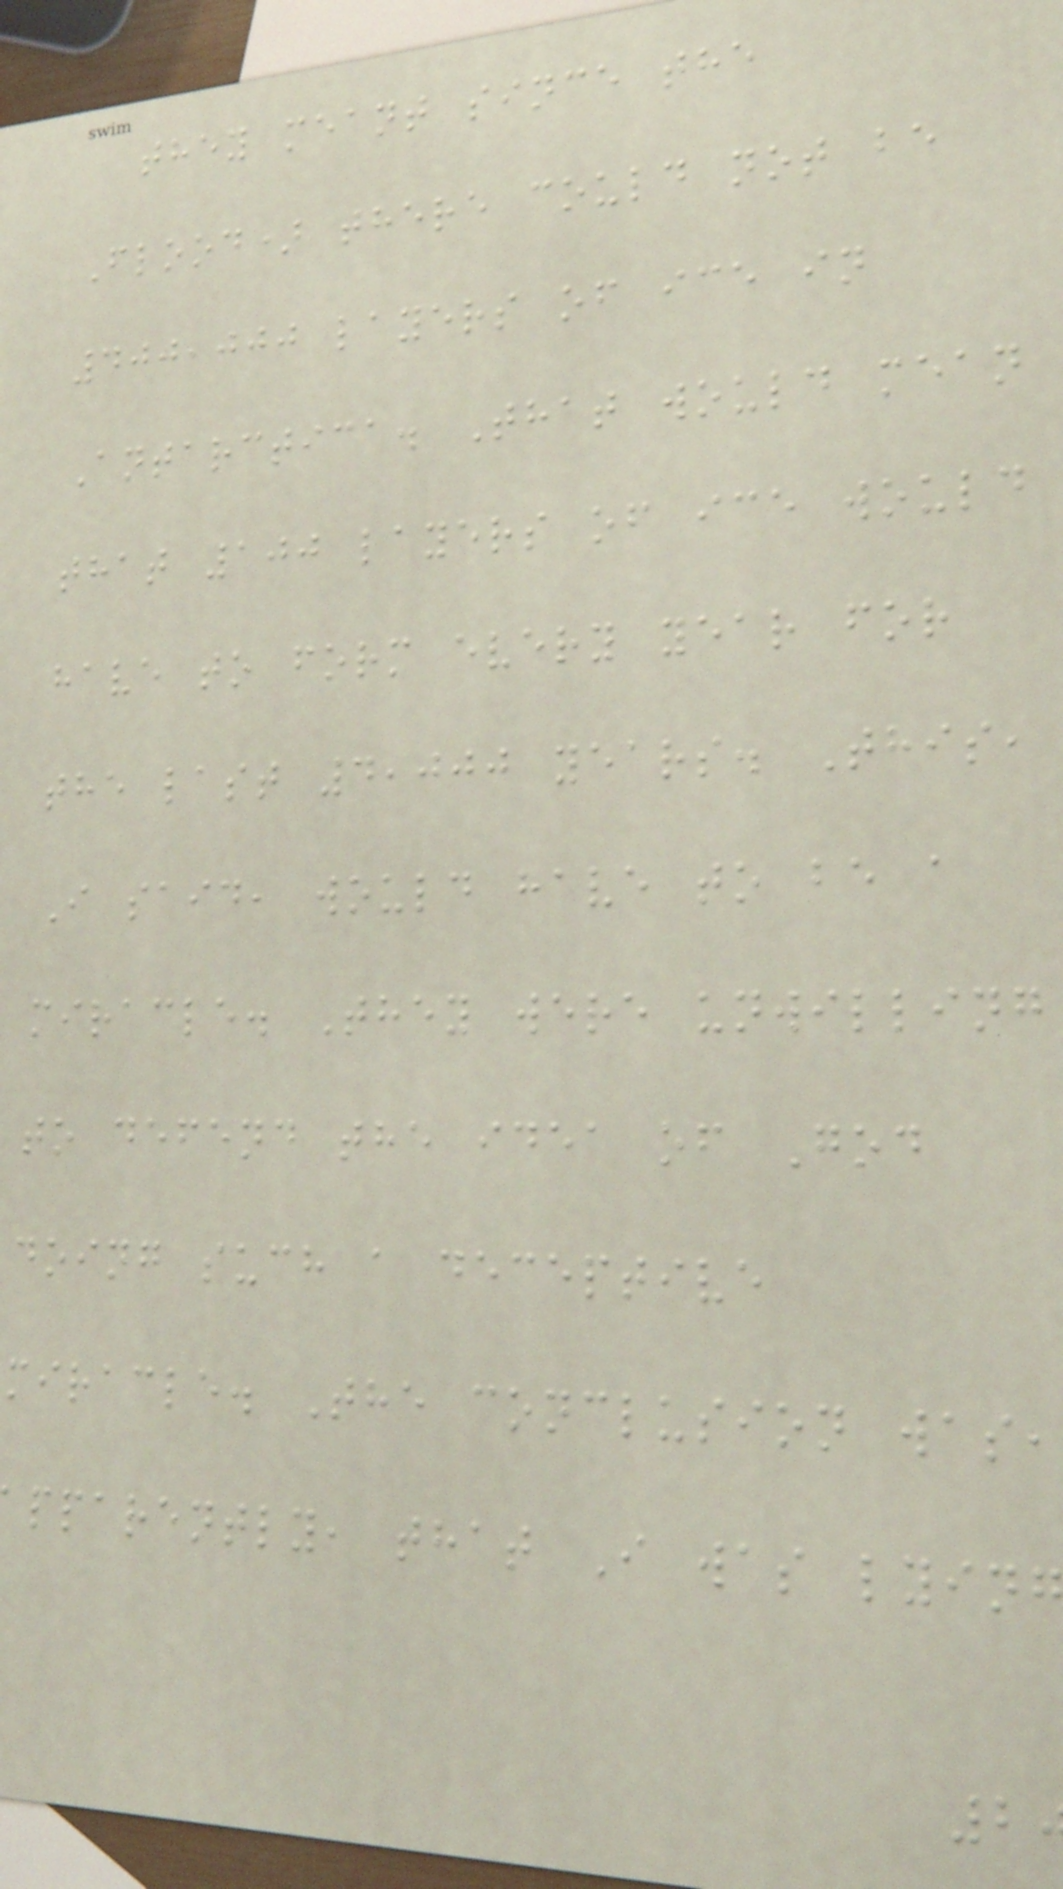they meant since the
Flood) there could not be
400,000 layers of ice in
Antarctica. That would mean
that 100 layers of ice would
have to form every year for
the last 4,000 years. This,
I said, would have to be a
miracle. They were unwilling
to defend the idea of God
doing such a deceptive
miracle. The conclusion was,
pparently, that I was lyin
